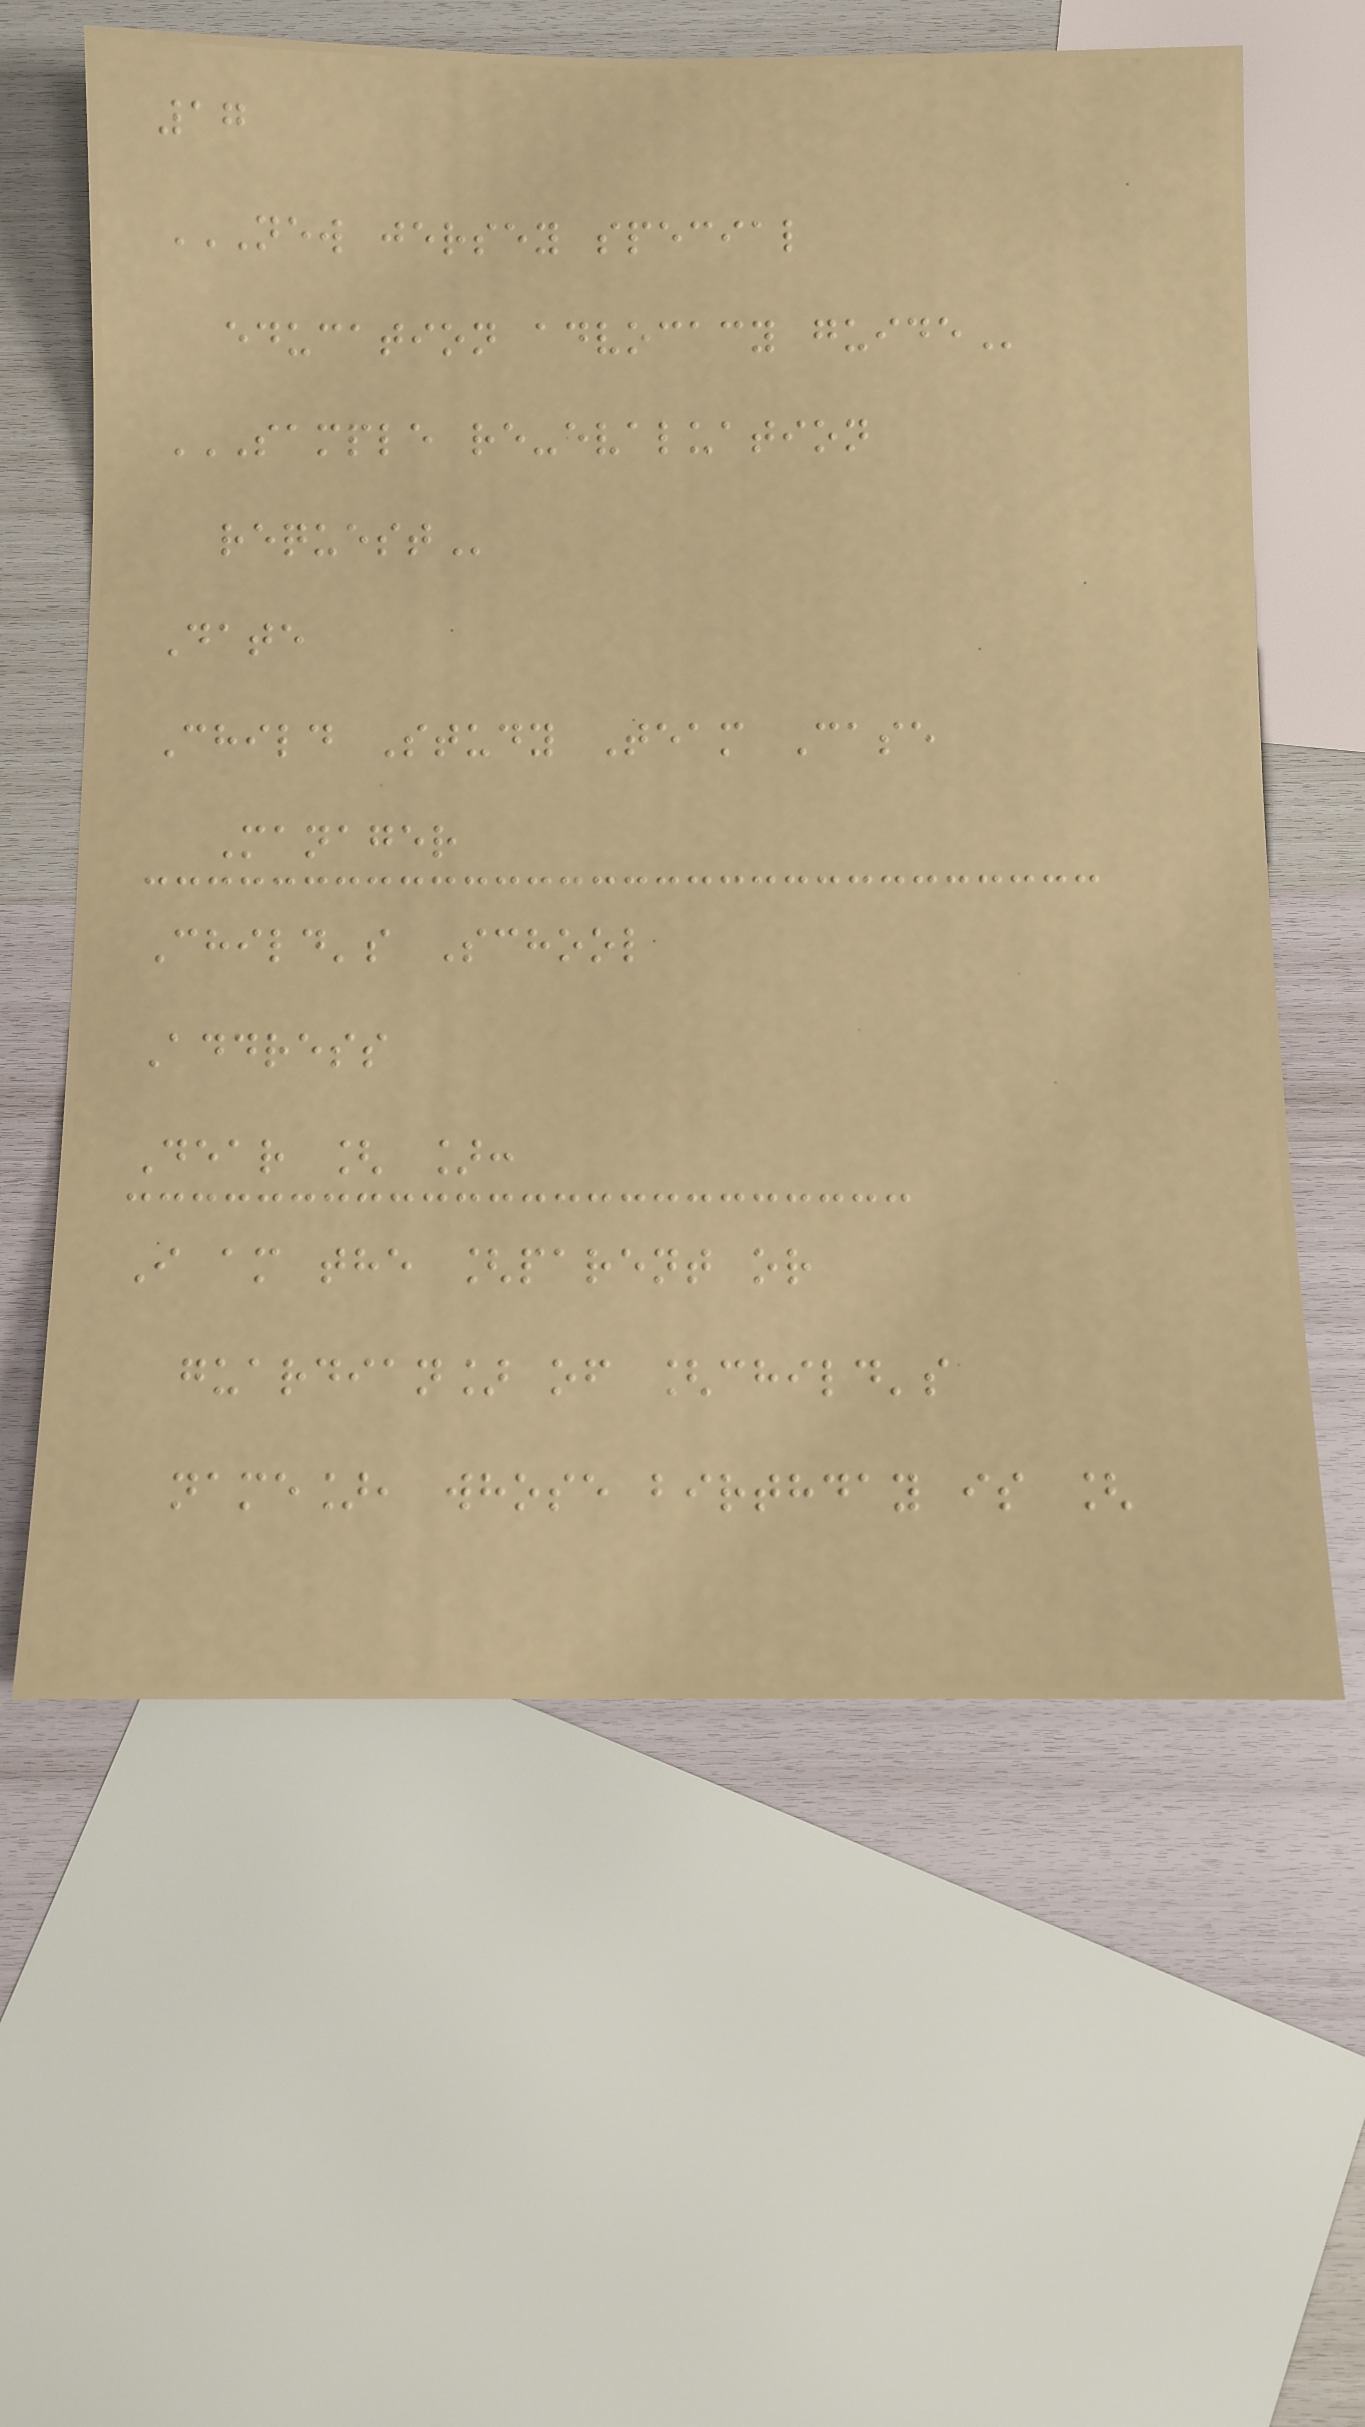17
NEW JERSEY SPECIAL
EDUCATION ADVOCACY GUIDE
SAMPLE RE-EVALUATION
REQUEST
Date
Child Study Team Case
Manager
Child's School
Address
Dear [ ]:
I am the [parent or
guardian] of [child's
name], whose birthday is [
